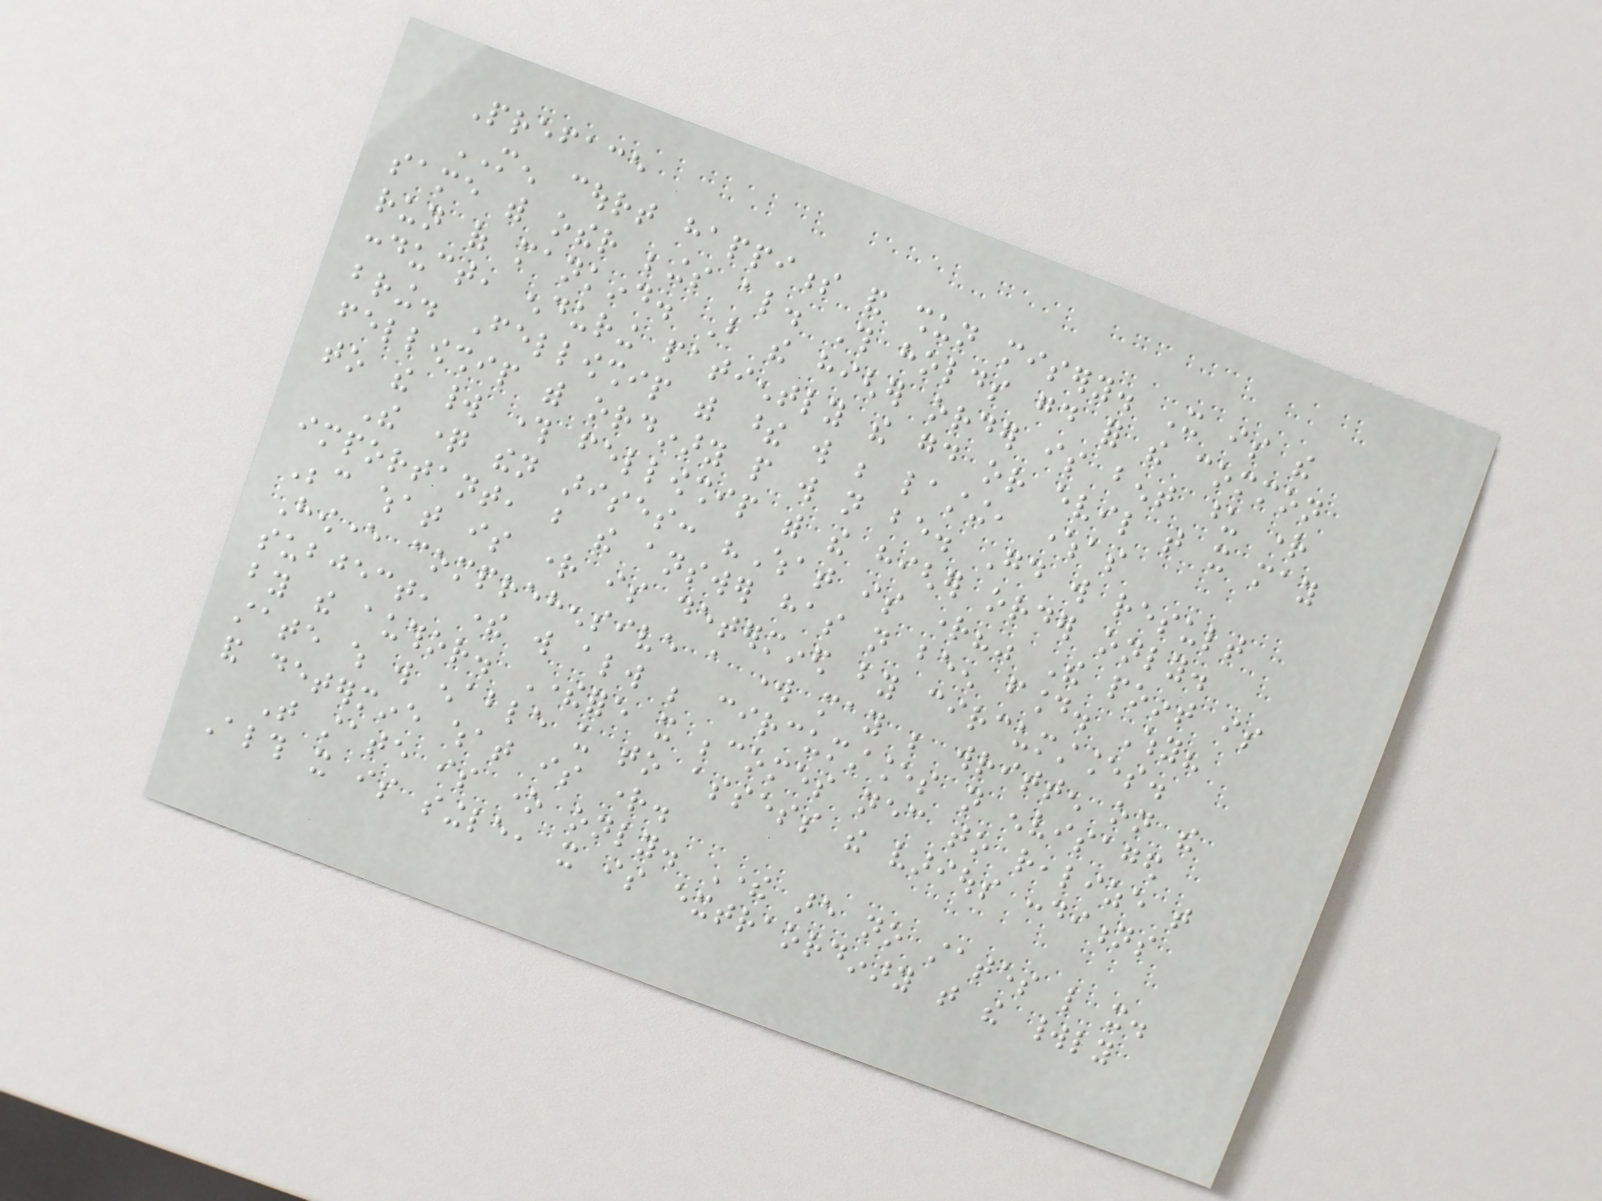Preface
MEN court happiness and shun misery. It is the
same with other beings also. This holds good for the common
run of mankind. But the higher order is bent upon right
conduct, enduring patiently the good or evil that it may
bring. Fellowship with these will be lasting, whereas
fellowship with ordinary people will not be. Good will result
to the world through fellowship with the higher order only.
The question then arises: "What is right?" The point is
important, but the answer has not been found. Why?
Because what is right is determined by circumstances.
However comprehensive a work may be written on the
subject, there will always be circumstances not envisaged
by the author. Therefore it becomes necessary to realize that
state which will enable us to assess the various conditions
and determine what is right.
That state is one only. There are no states like it.
Although it is single, it is extraordinary that the worldly
